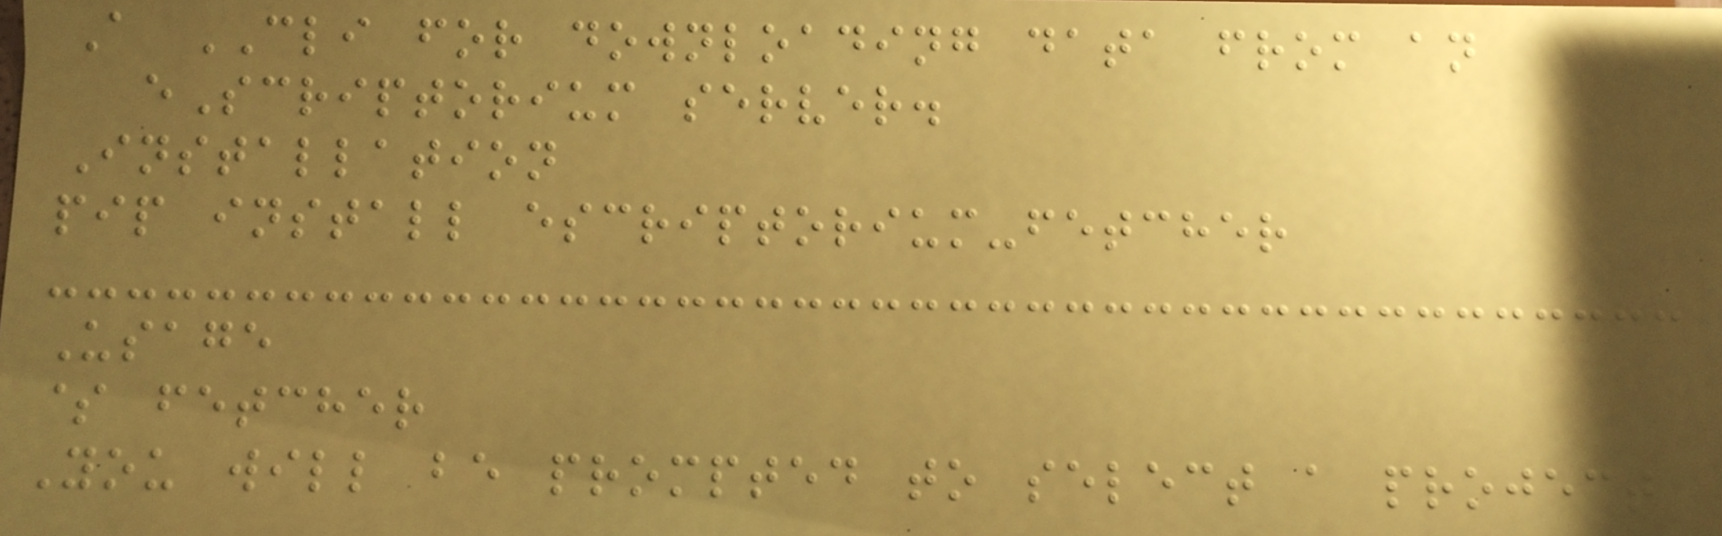A CLI for downloading data from an
eScriptorium server.
Installation
pip install escriptorium-fetcher
Usage
$ fetcher
You will be prompted to select a project
